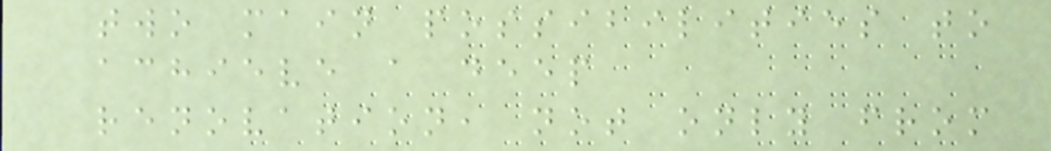two main possibilities to
achieve a deep
renovation, not only from
